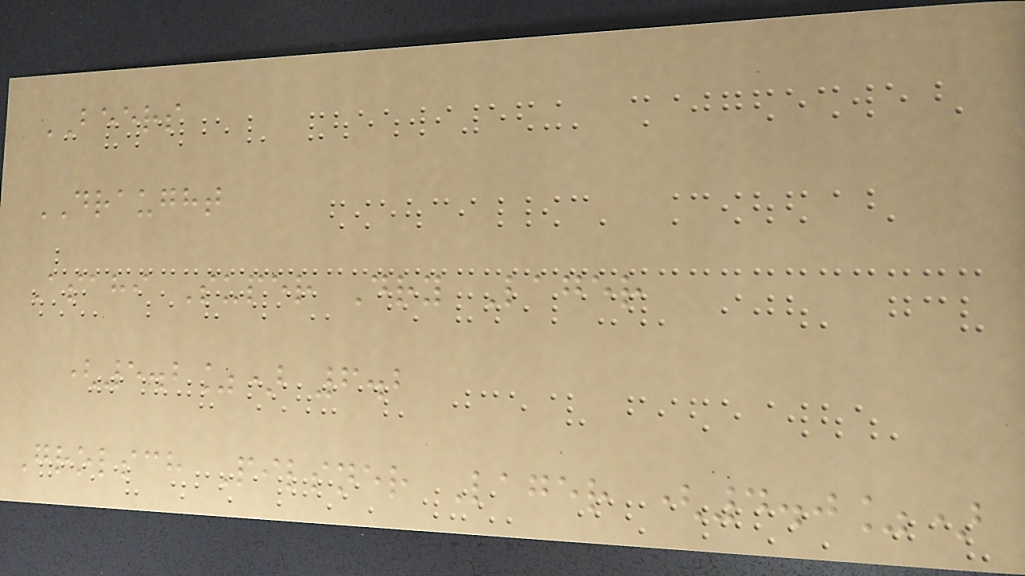BEERS
DRAUGHT
Asahi Super Dry Lager
(5.2%) 6.2
Grolsch Pilsner Lager (4.0%)
